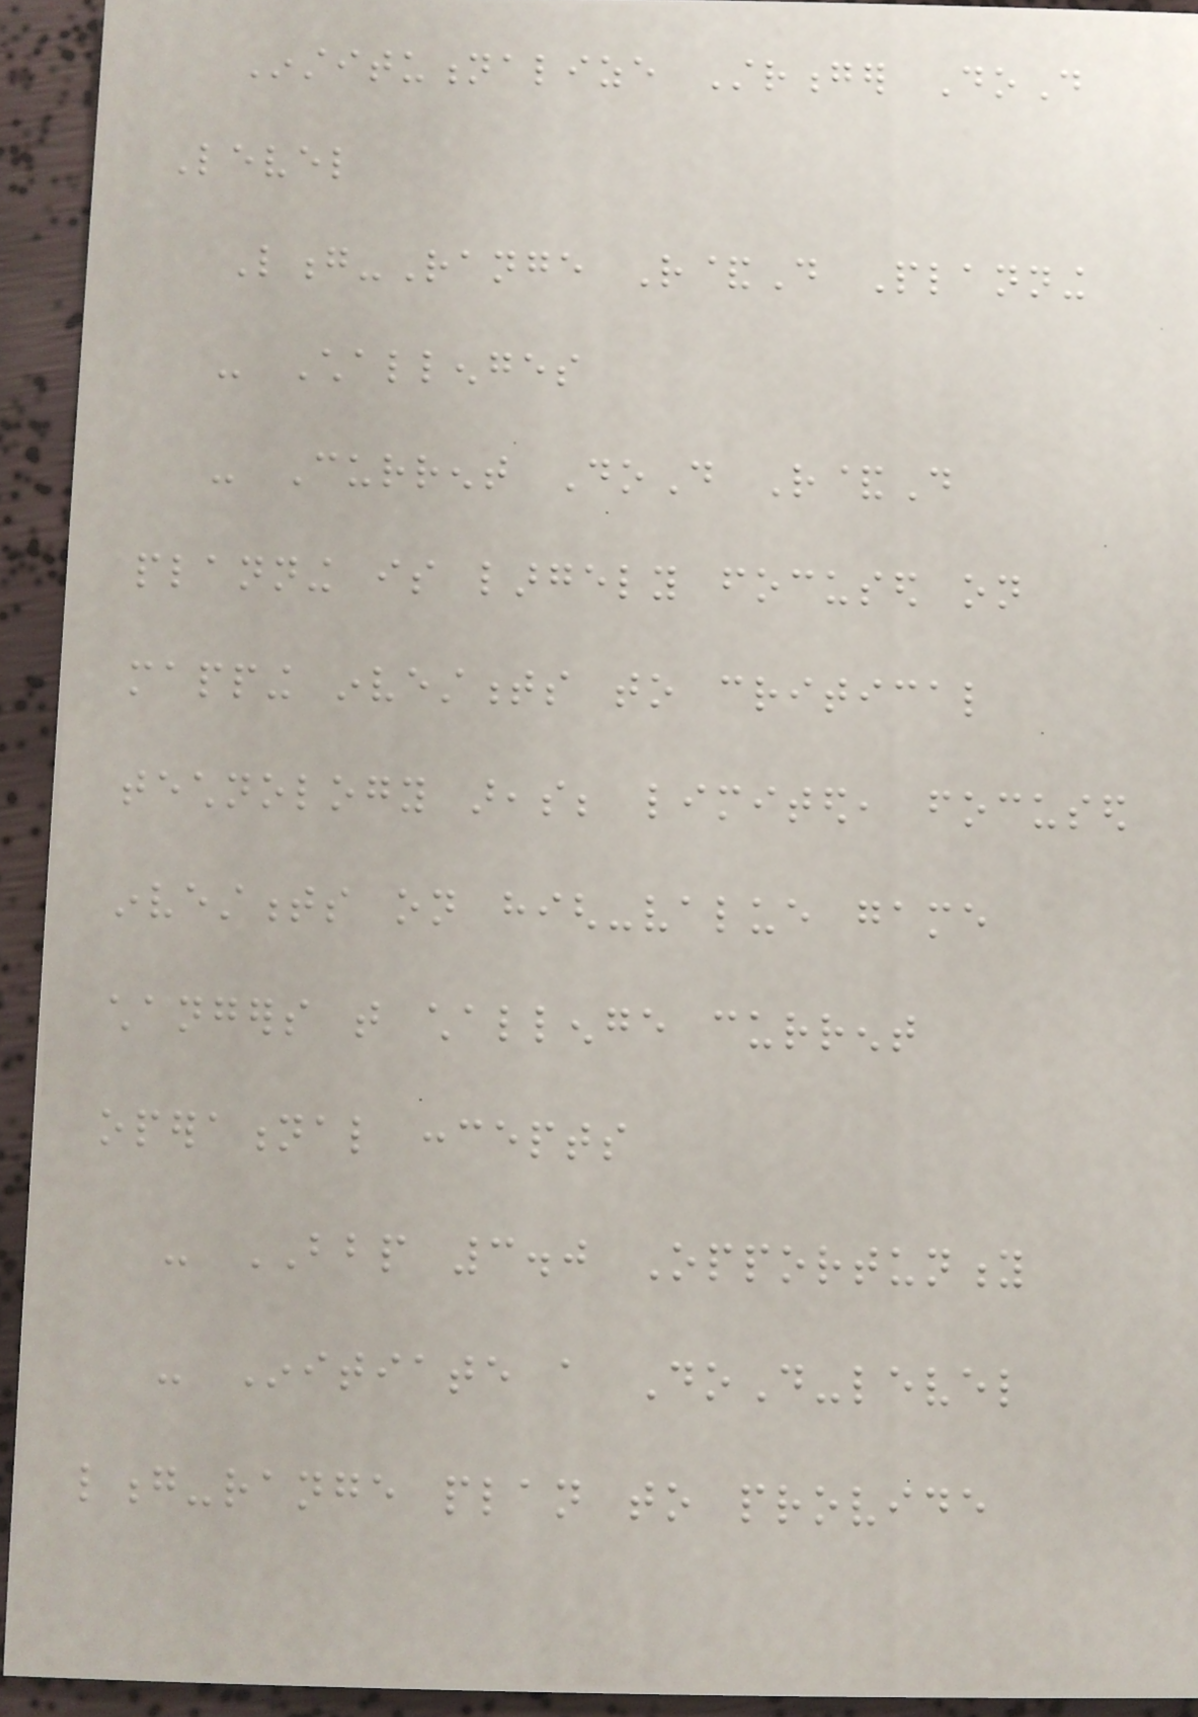Institutionalize Stronger DoD
Level
Long-Range R&D Planning
- Challenges
- Current DoD R&D
planning is largely focused on
mapping investments to critical
technology areas; limited, focused
investments on high-value game
changers that challenge current
operational concepts
- BBP 3.0 Opportunity
- Initiate a DoD-level
long-range plan to provide
